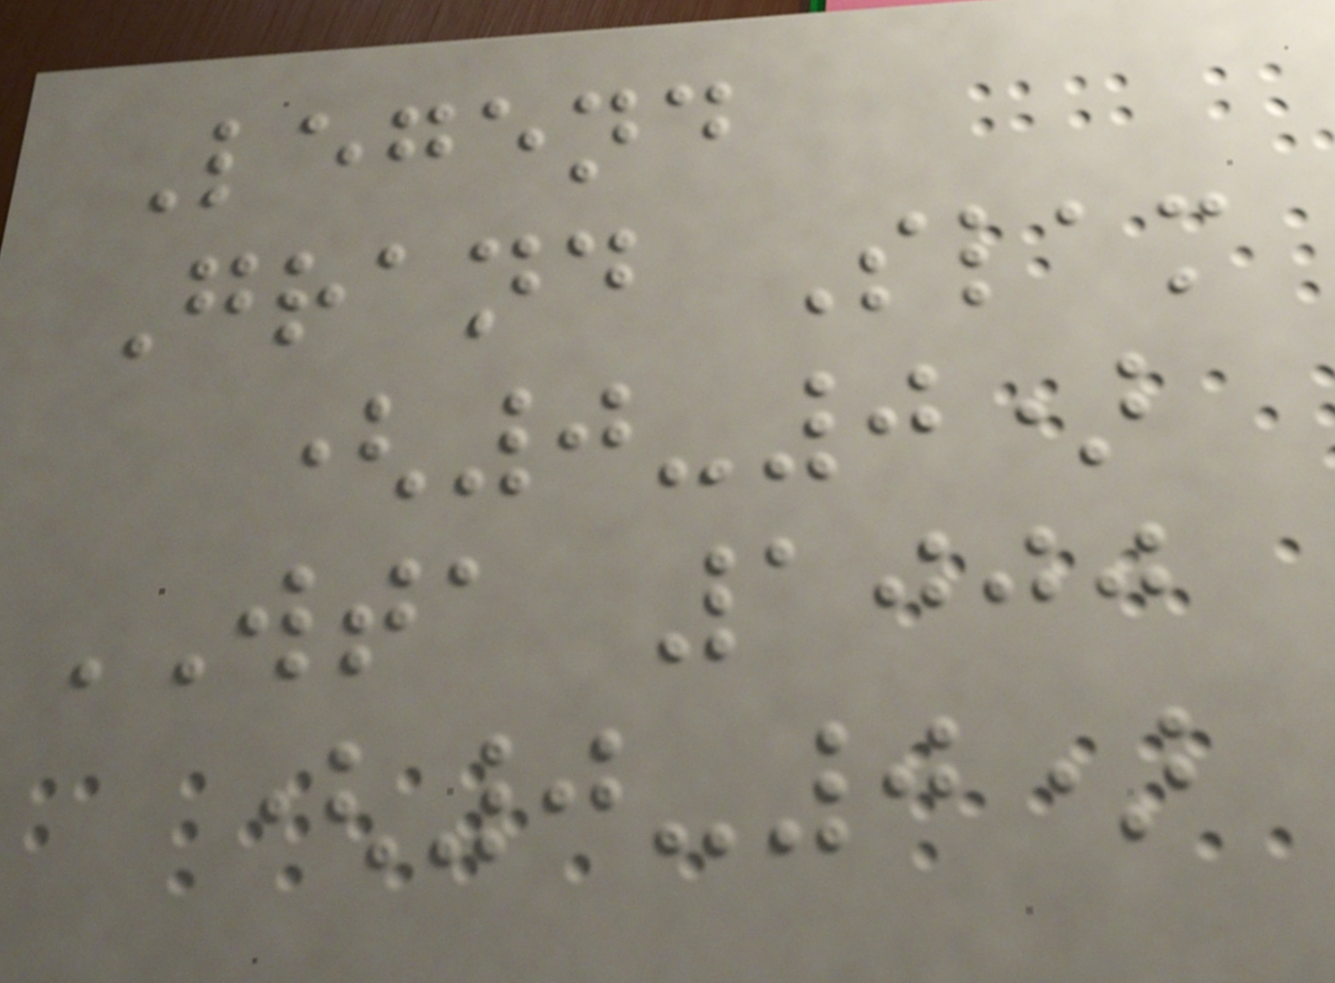Legend
Grand Slam
(0-0)
WTA 1000
(0-0)
